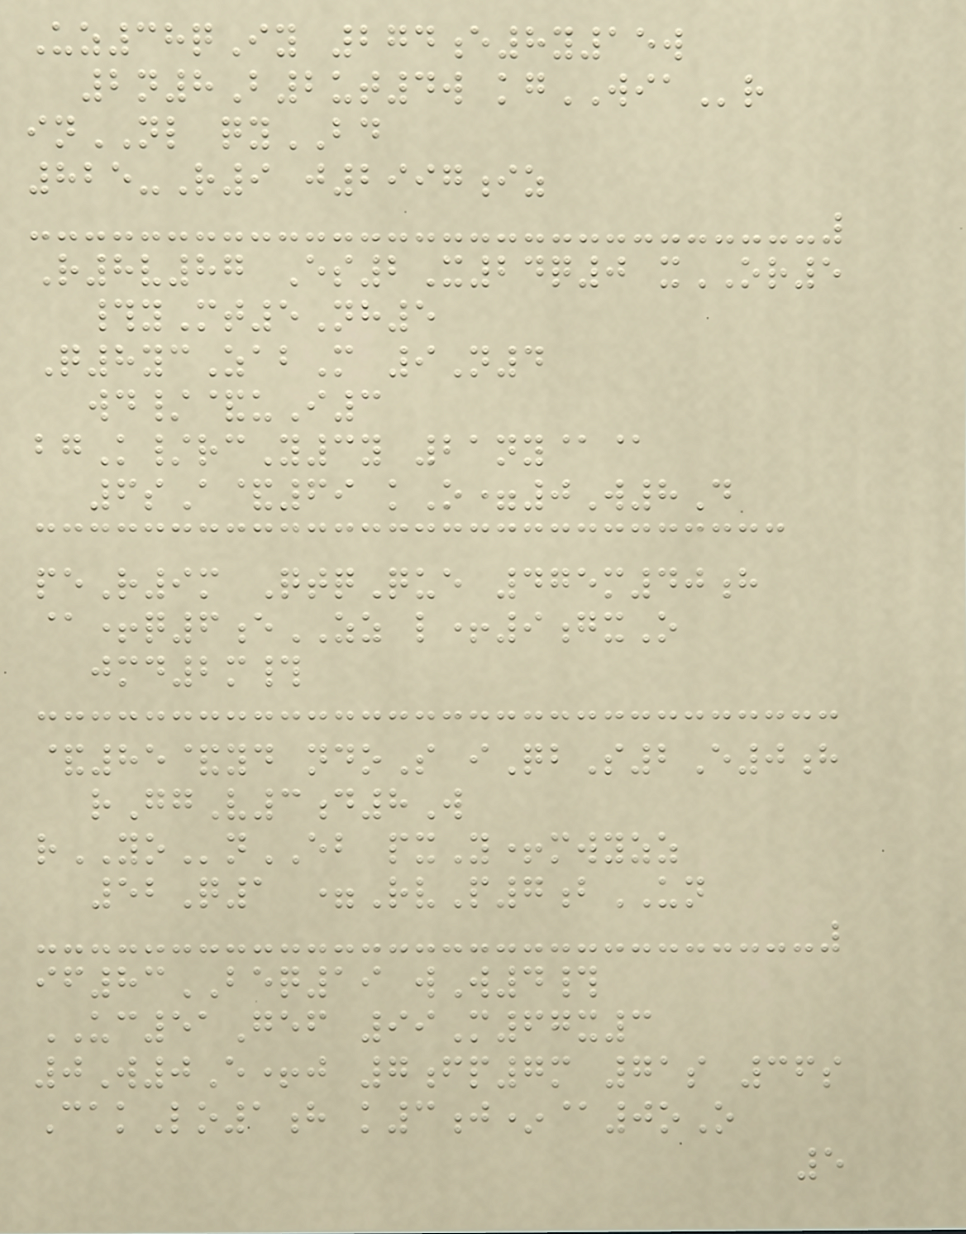Uz38qIy 274e8y15w
2n8B2ut4w kgWIAr
inNL qyBD
825-R9 j2997iz
R8v87 Es2X24q0 xOR5
#yMt5Nh5
Q8ycZabM 9N4
wd/&uI3
bgK/rcY3y 21ny@@
6sA&69 kO=0W8D
peR9m QtqQue 475m40h
@+q6eZZ l+9gxO
jmd2m#
&85&yd ndoS iQbS2E0h
rGgV3d8W
rYOnEB pxY+mwyzz
52Q1 =RvP7bUN
if83BEQ19 wW4#
UC51Gef 99M67x3
0W0E+j 7fp7m 71s 36s
CakLo1h k3j*@0oO
5
